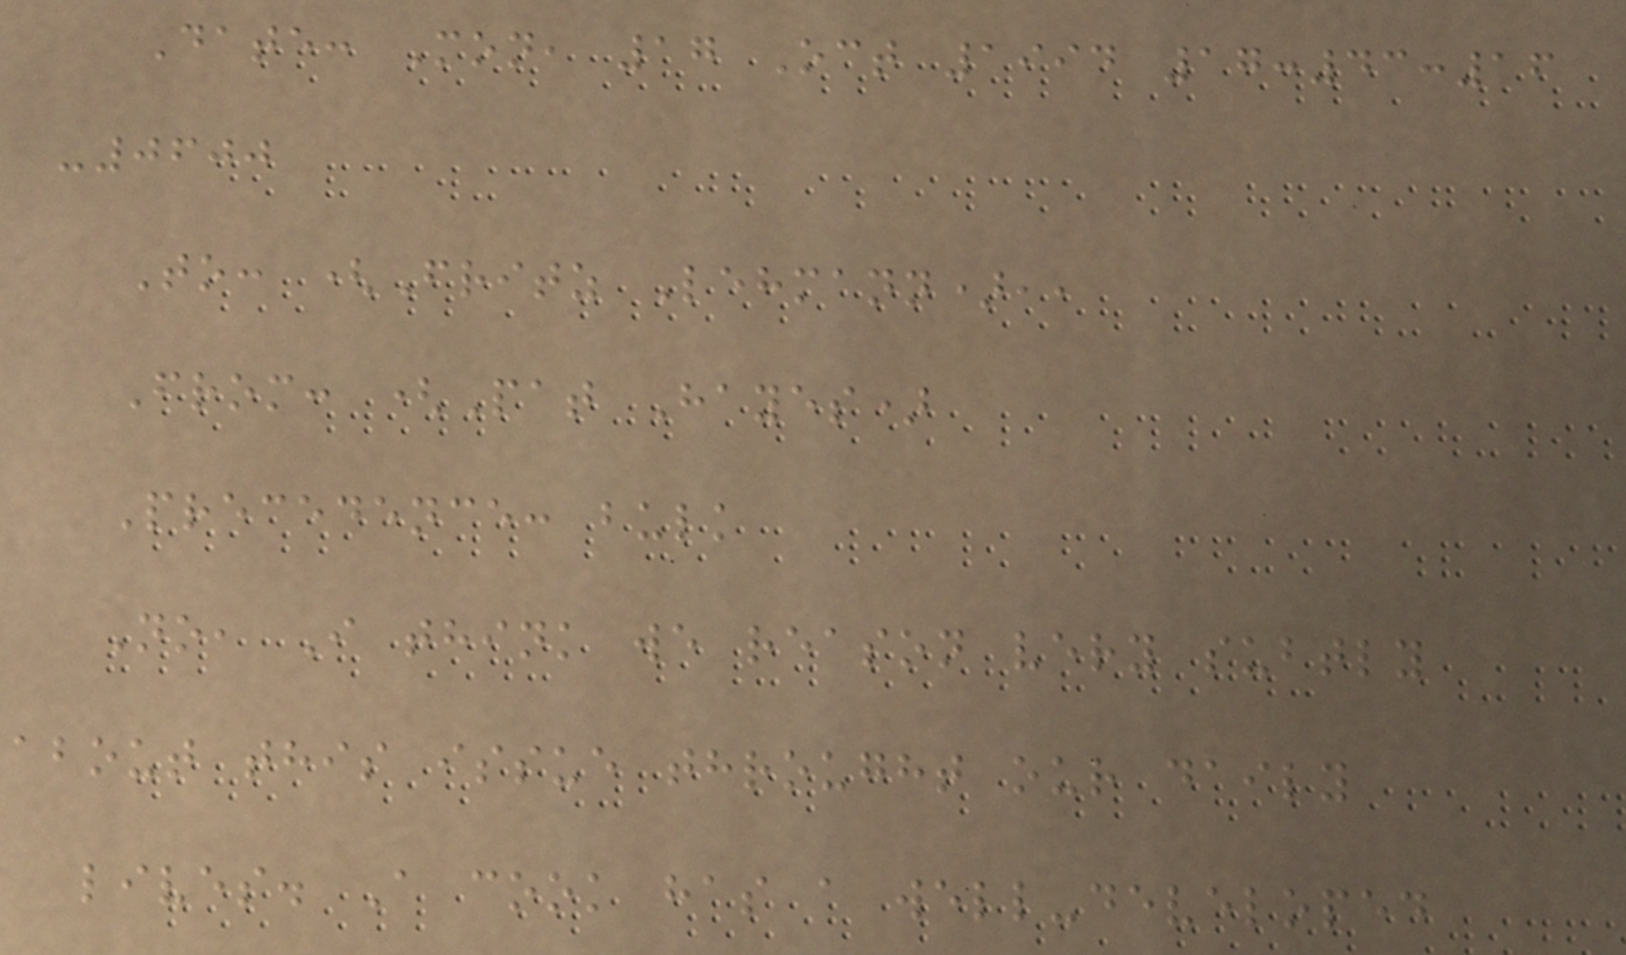Date: Mon, 17 Oct 1994 17:43:16
-0600
To: (Fritz Lehmann),,
From: (Pat Hayes)
Precedence: bulk
No, I think we reason very subtly
about this issue throught our daily
lives. A cook has a well-developed
